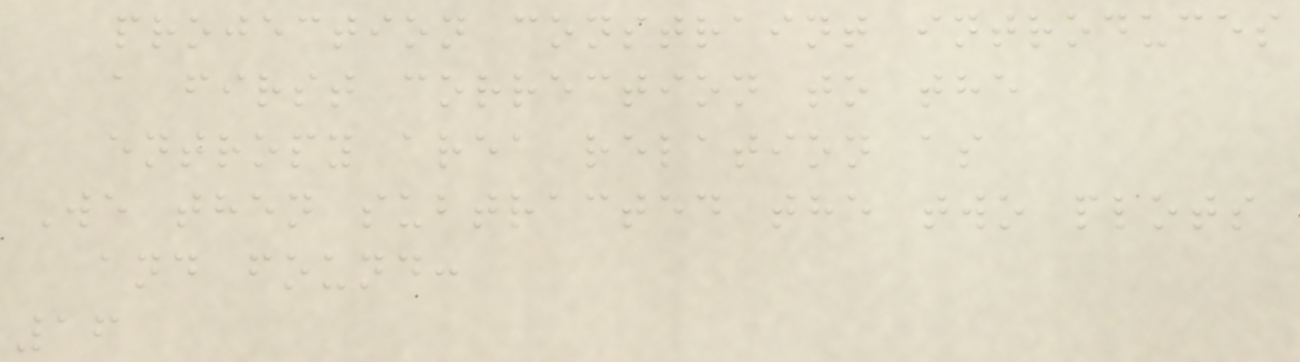projection constraint introduces
a first correction to the
entropy area relation as
We then subtracted the two plots
and found:
16
